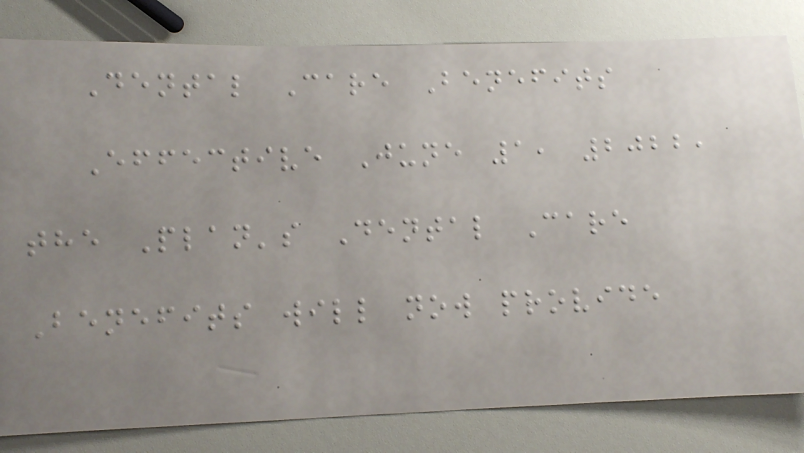Dental Care Benefits
Effective June 1, 2022,
the Plan's Dental Care
Benefits will now provide
